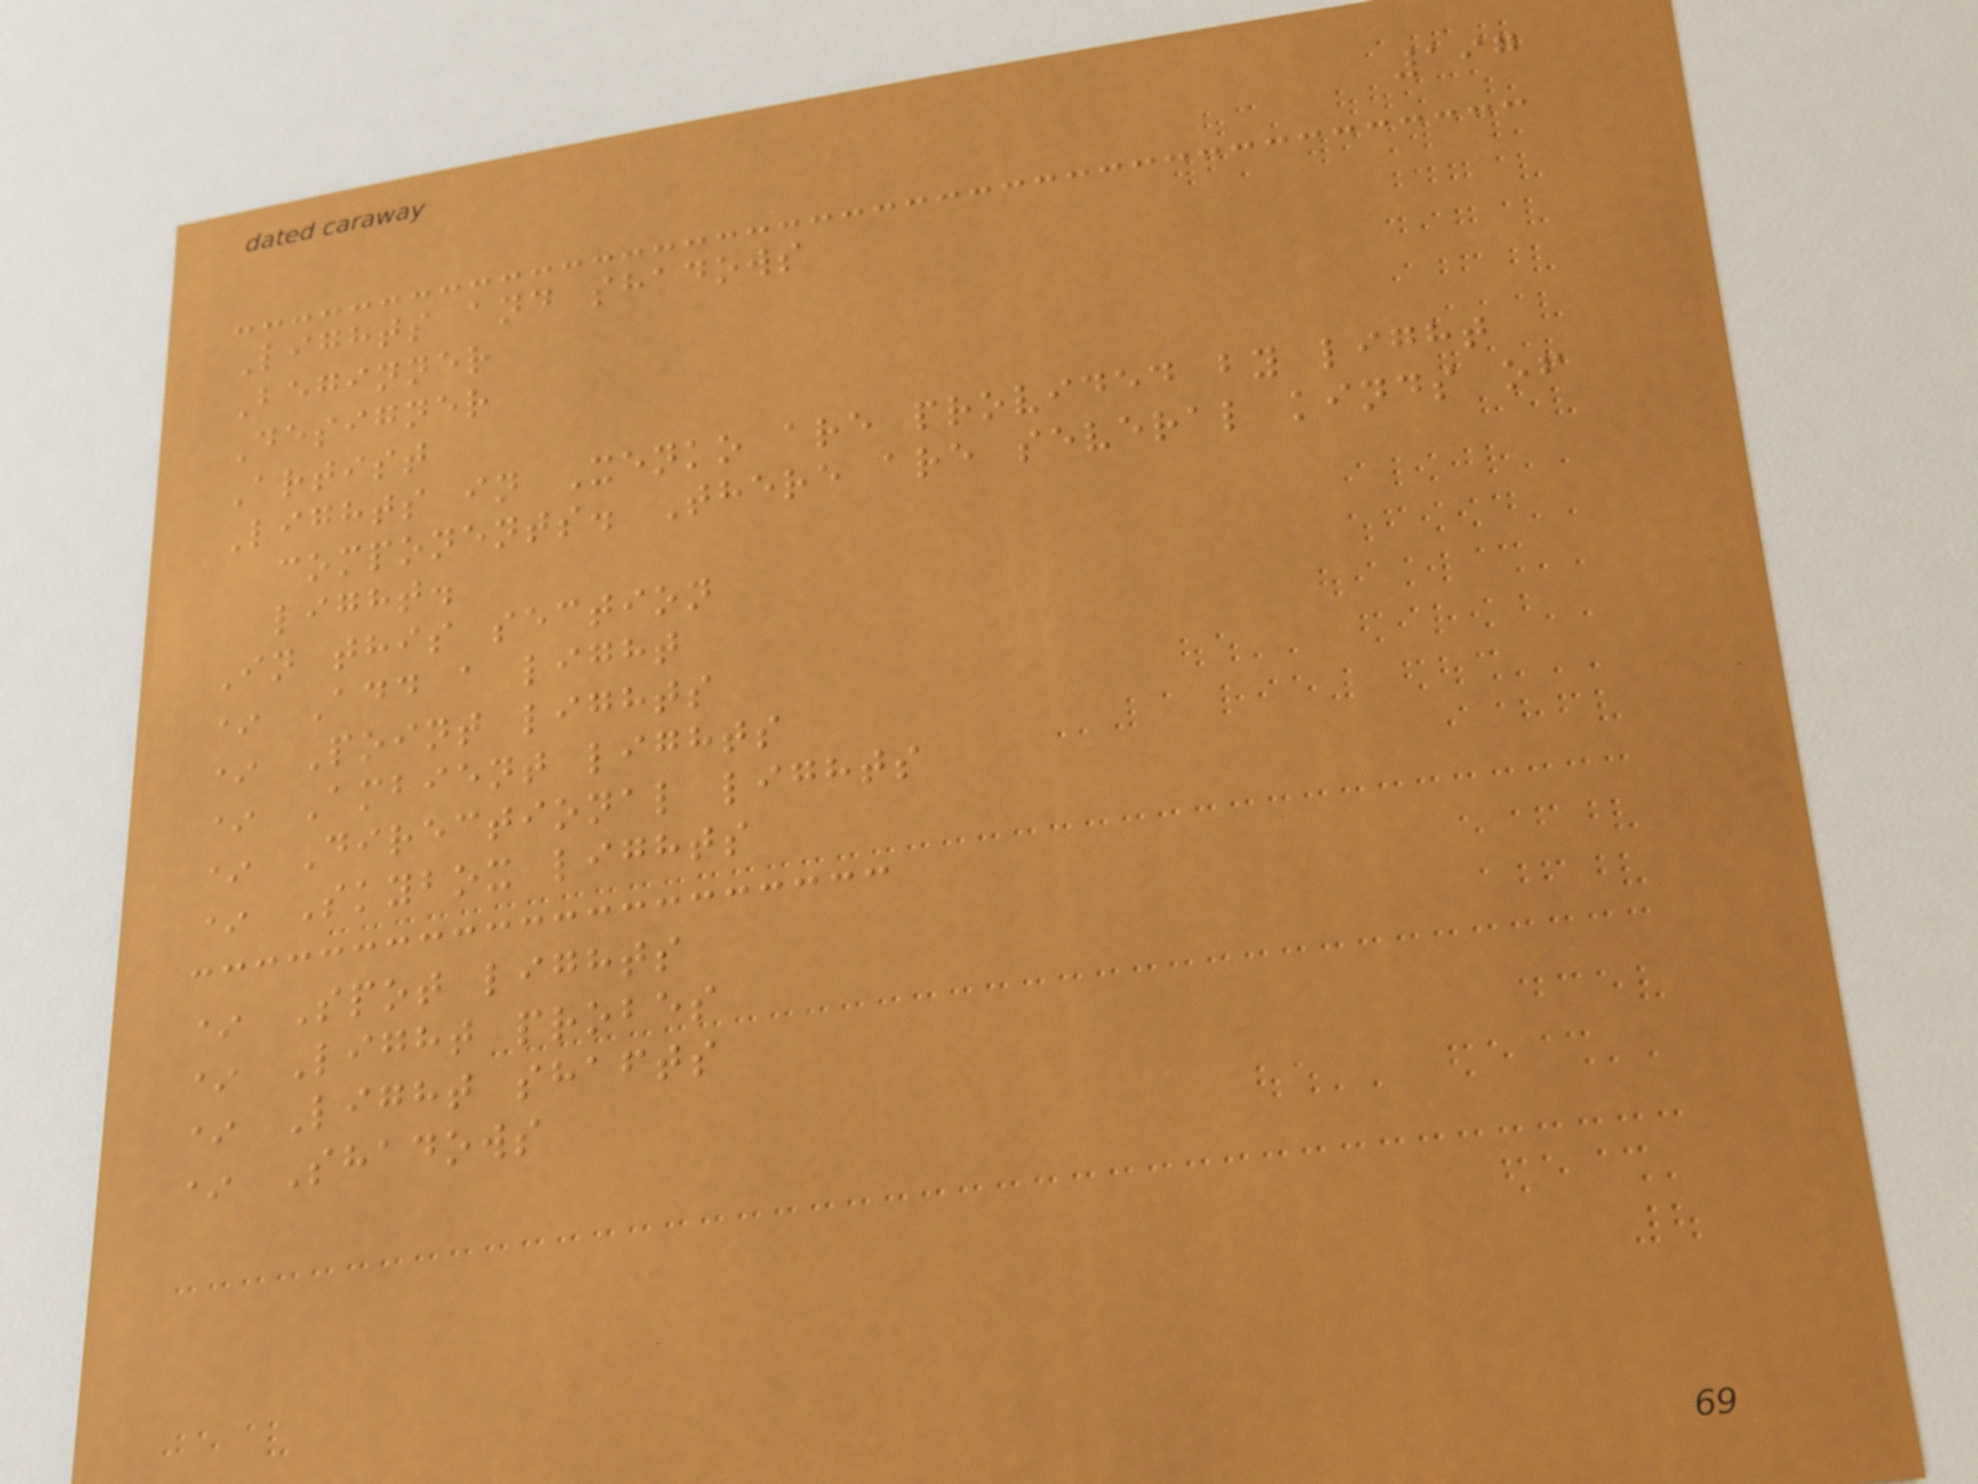197
Lights and shadows
Beginner
Designer
Artist
Lights in Xenko are provided by light
components. There are several kinds of
light.
In this section
* Add a light
* Point lights
* Ambient lights
* Directional lights
* Skybox lights
* Spot lights
* Light probes
* Light shafts
* Shadows
